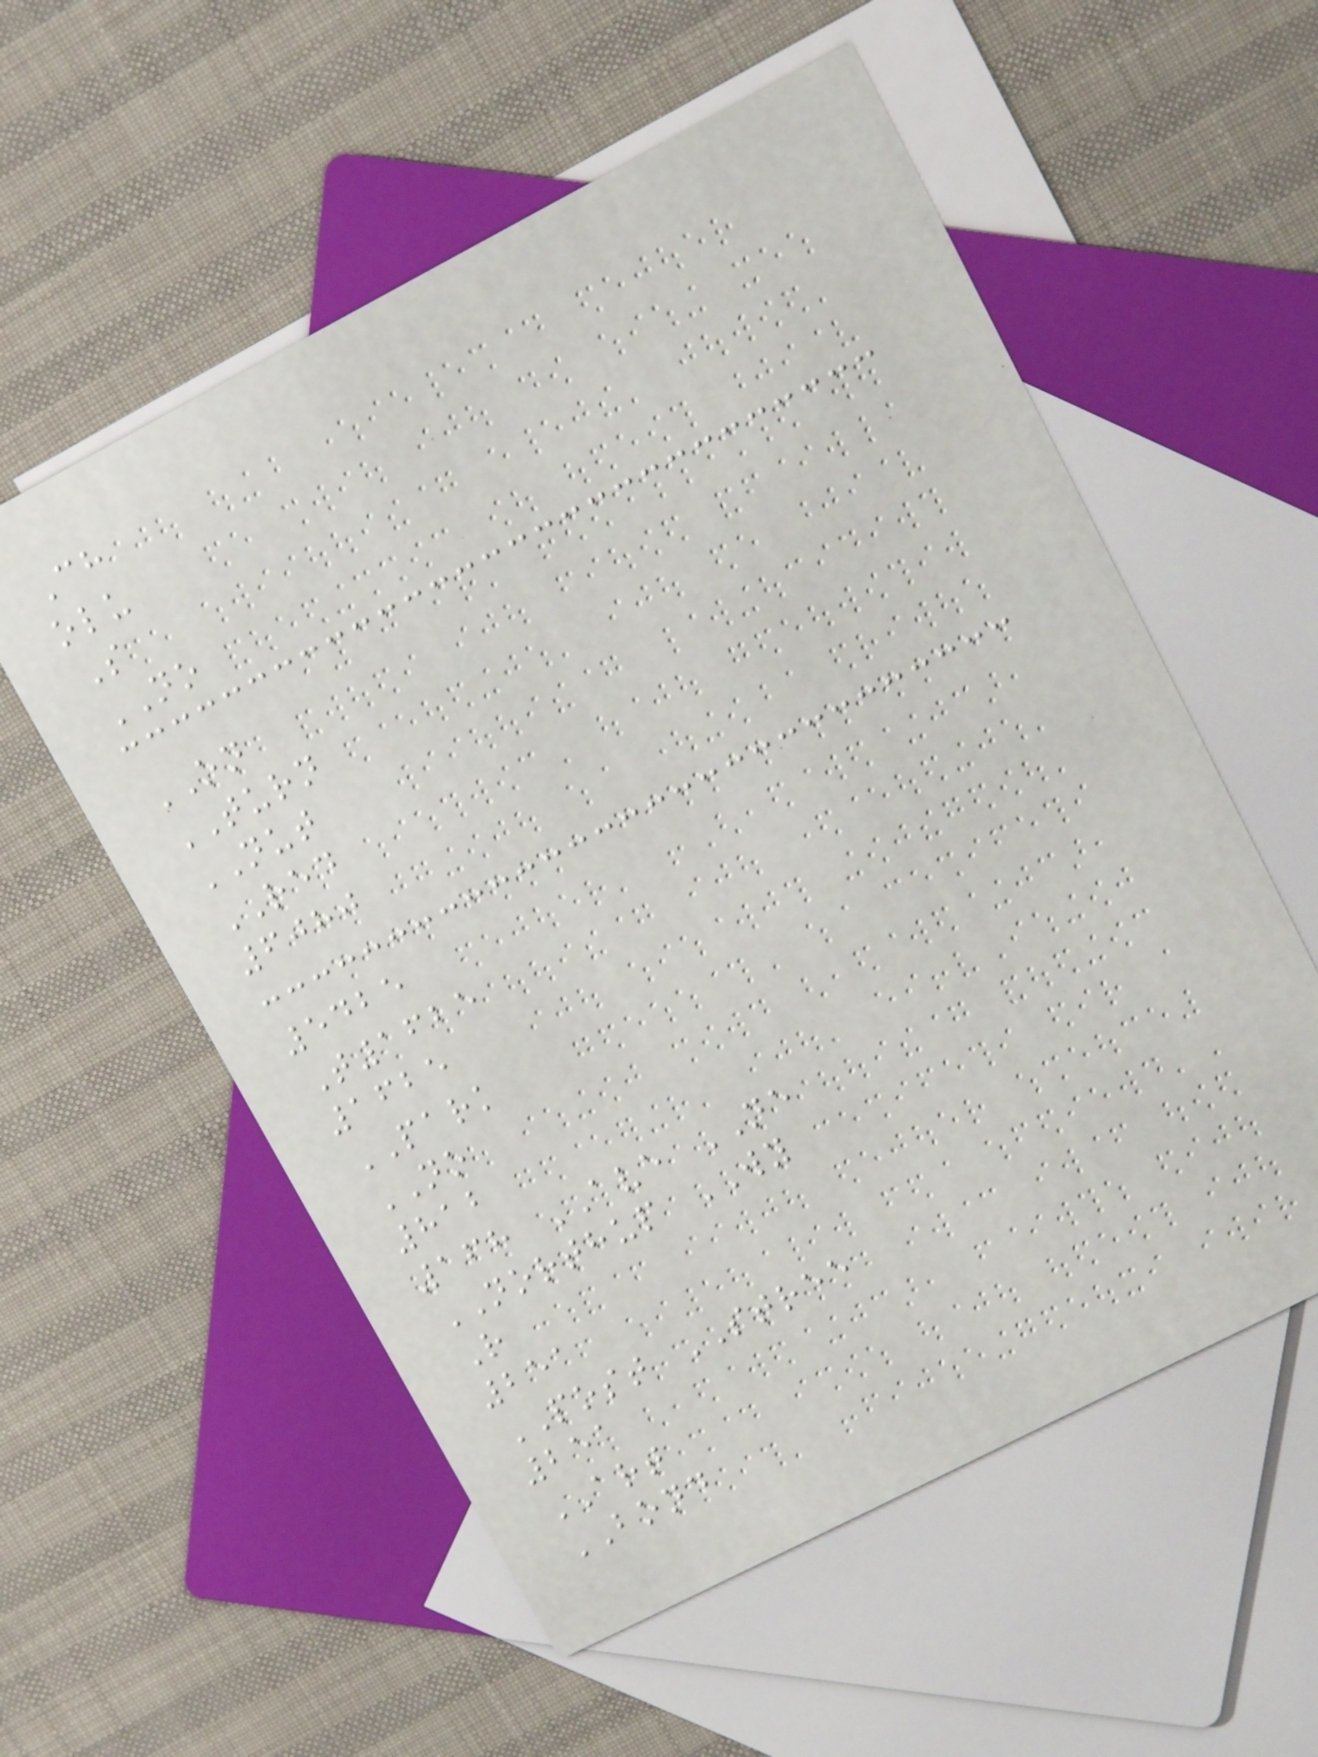Ch
olu
S
NO
ON
TURN
NUT
RED
6080
5425
T1625
1625
PARK
NO
812
168 AVE NE
NORTHUP WY
R
251
POST STREE
251
ART
BOND
